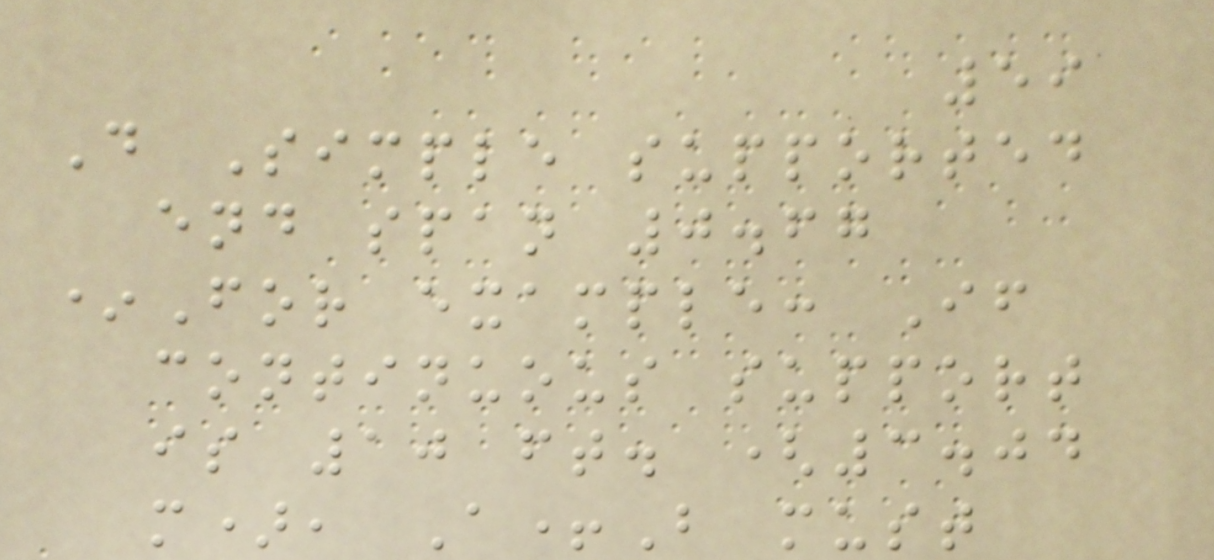59
D Simple supported
end span 0.67
*For example: If
continuous support
is 10 ft. (3.04
m), A+B must
